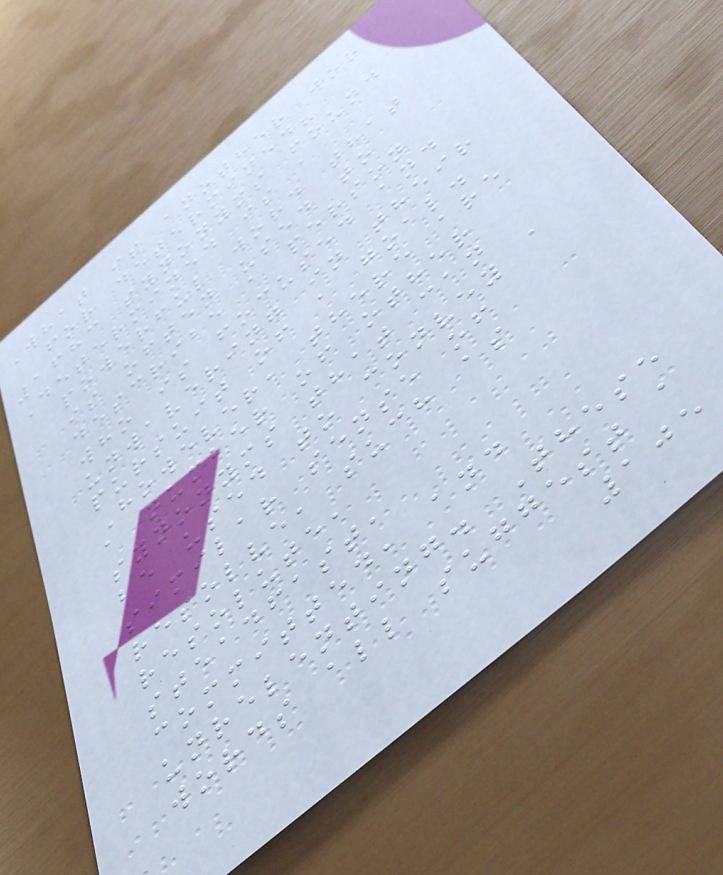What is another word
for determined?
1683 synonyms found
Determined is a
powerful word that
is often used to
describe a person
who is focused and
unwavering in their
pursuit of a goal.
However, there are
a number of other
synonyms that can
be used to convey a
similar sense of
resolve, such as
resolute,
steadfast,
committed, and
unrelenting. These
words all suggest a
105
